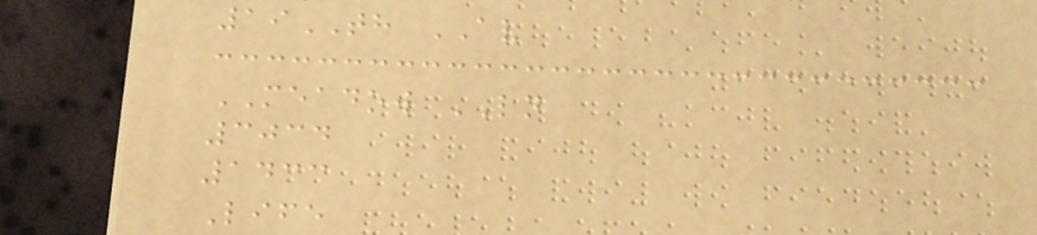19TH AV
MEADOW LN
3034
1433
Life
